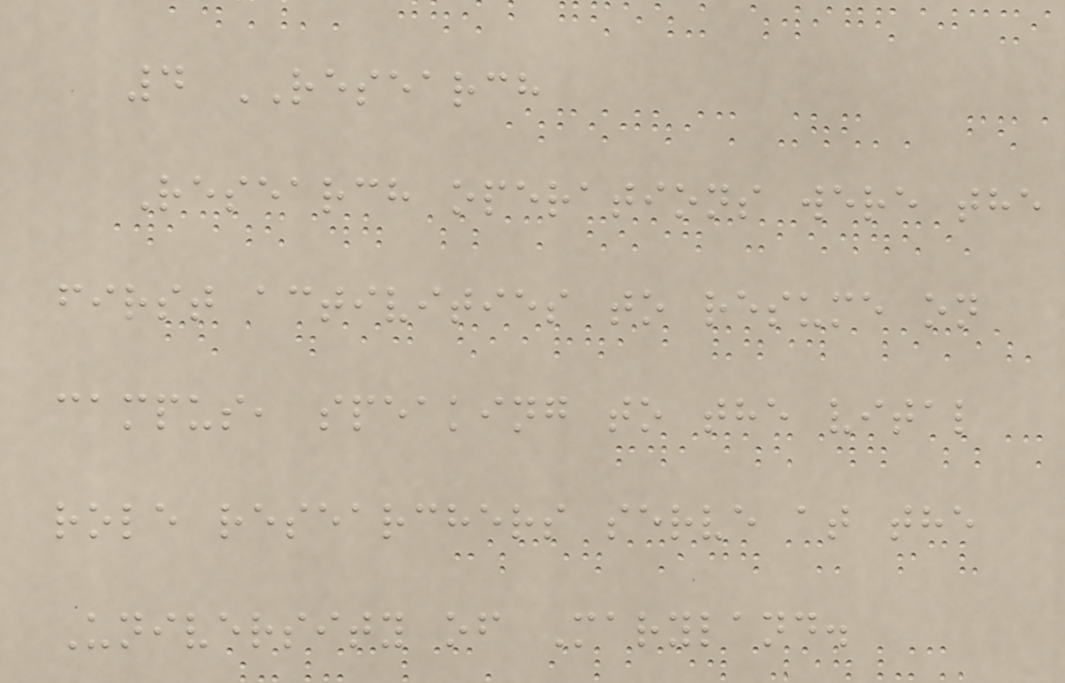4 RESEARCH
Research operations were the
first activities to resume on
campus, speaking to the vital
role researchers serve at the
University of Maryland.
